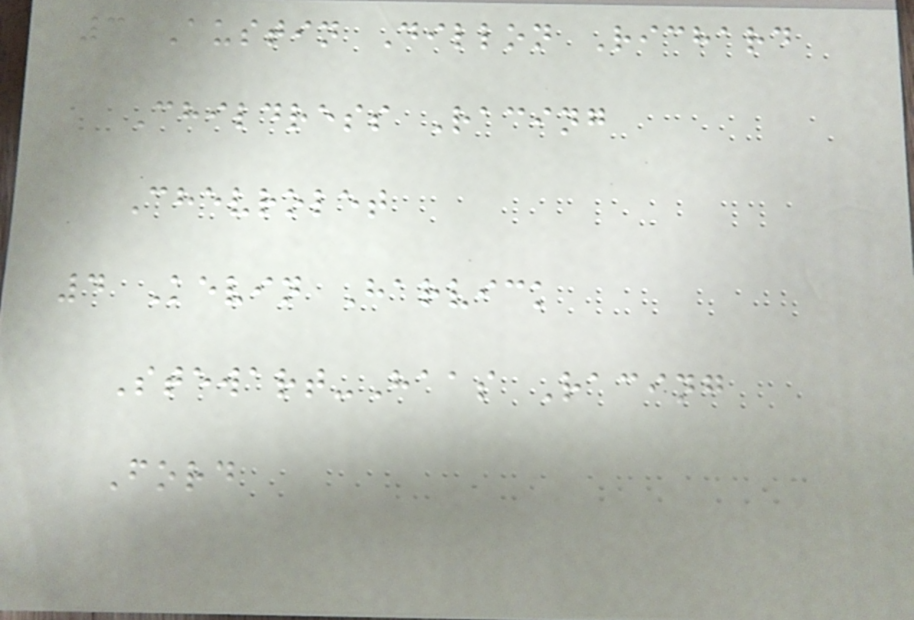3 Austin Dillon Richard
Childress Racing
Chevrolet
4 Kevin Harvick
Stewart-Haas Racing
Ford
